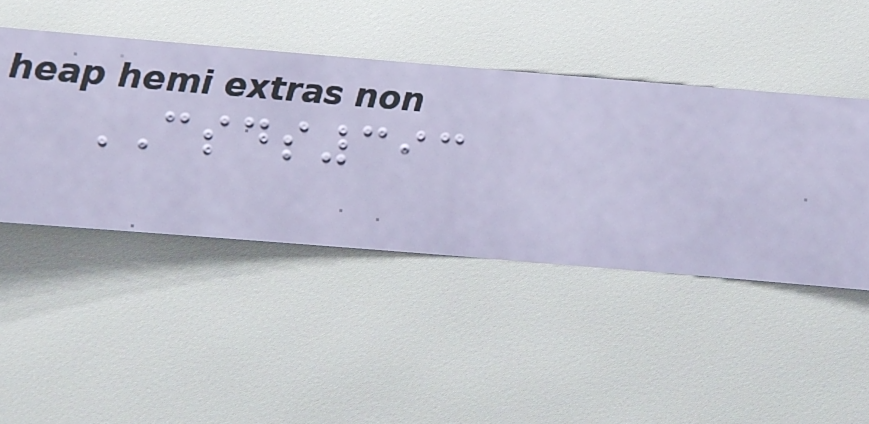CSDS393
